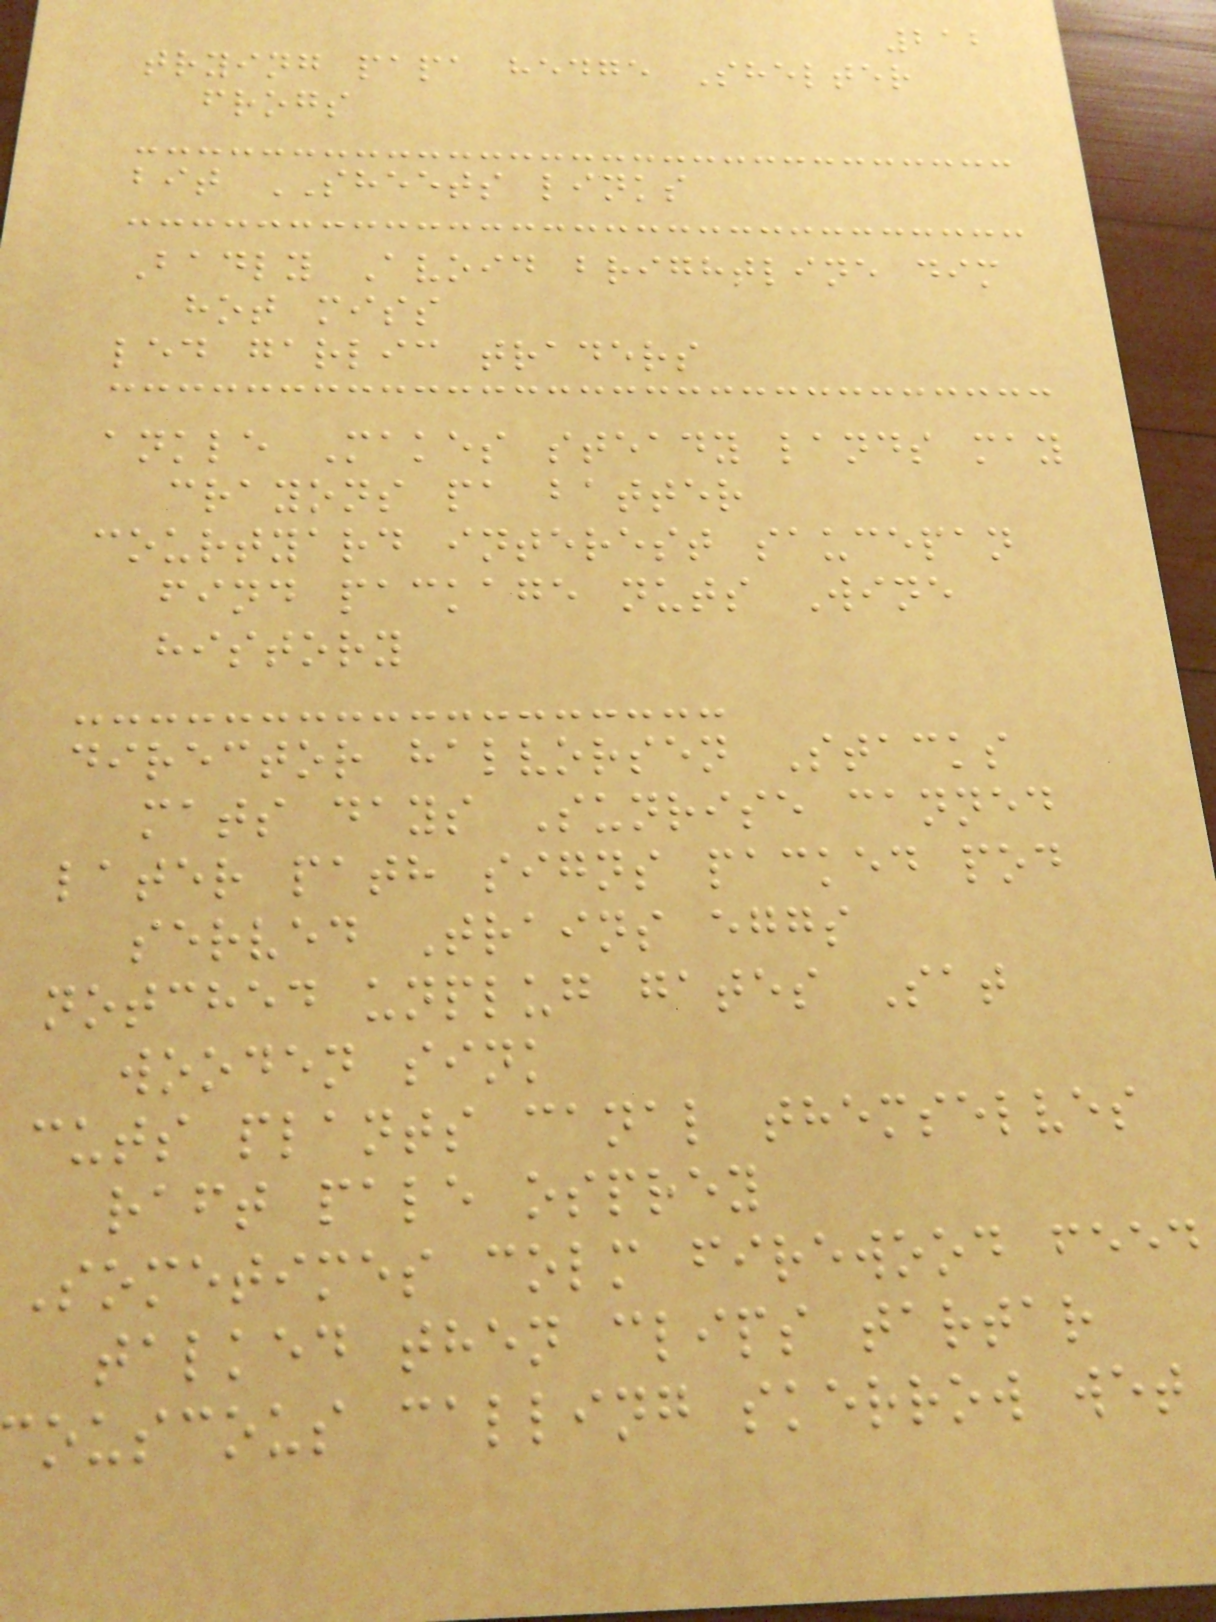212
trying papa hedge Shelter
frogs
bit SHEETS links
Badly Avoid brightline dim
hot miss
led garlic traders
ankle Makes steady lands may
crayons pa batter
courtyard interest saucepan
find package nuts Wine
history
director halvorsen Stacks
mats days Sunrise canned
later path signs packed pod
served Trains eggs
notched unplug gates Sat
wooden sink
cuts plants canal themselves
raft pale osprey
Sometimes colm firewood feed
talked then clips tartar
ouscous calling skerrow wet
